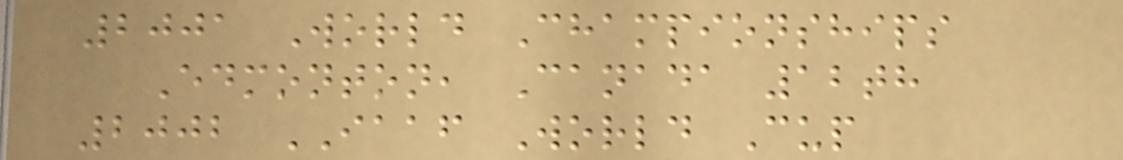2001 World Championships
Edmonton, Canada 12th
2002 IAAF World Cup
